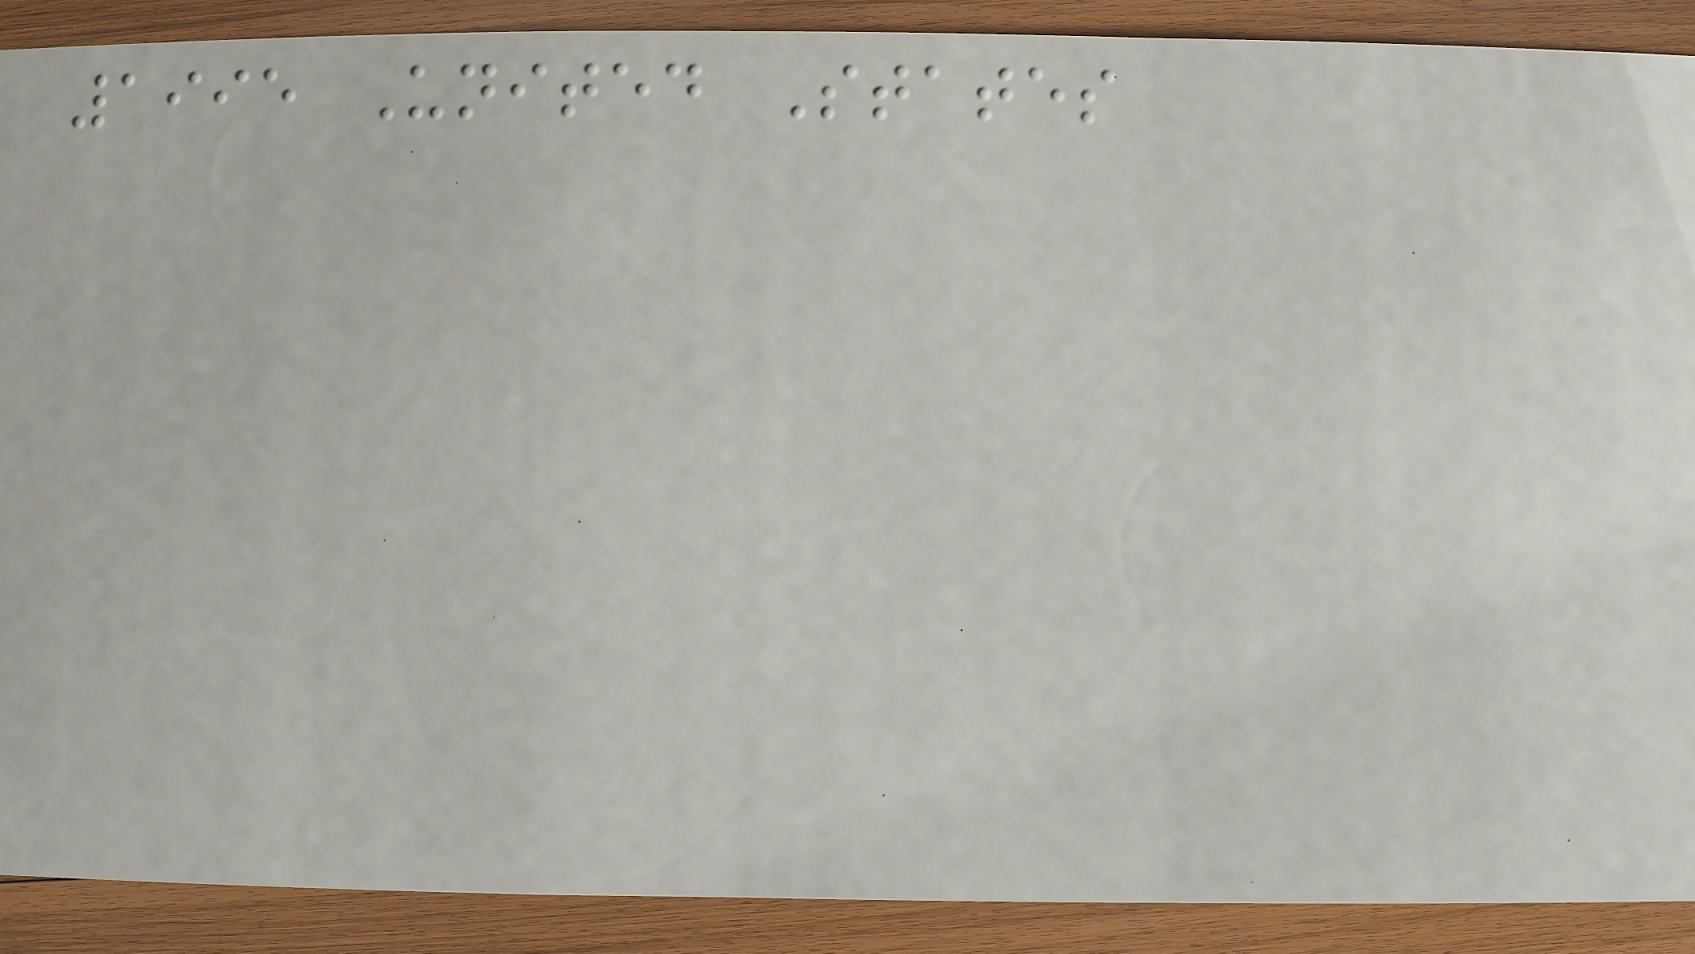1995 United States
